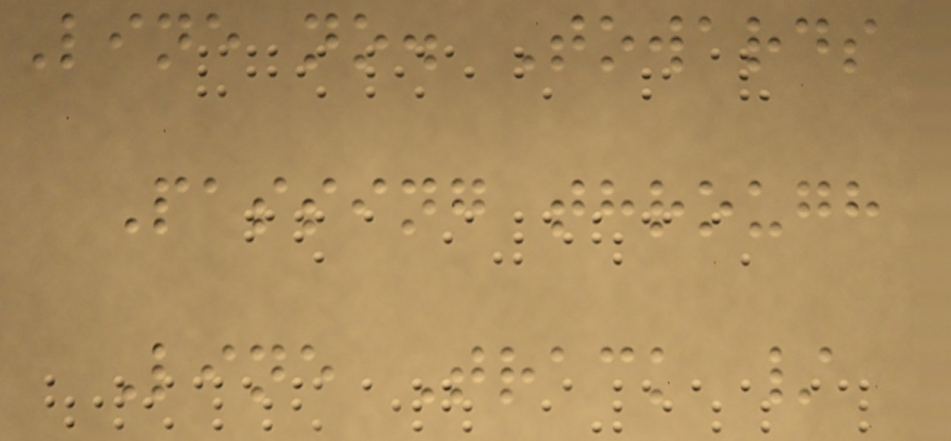Line no. Towards
Passing through
Line Track /
